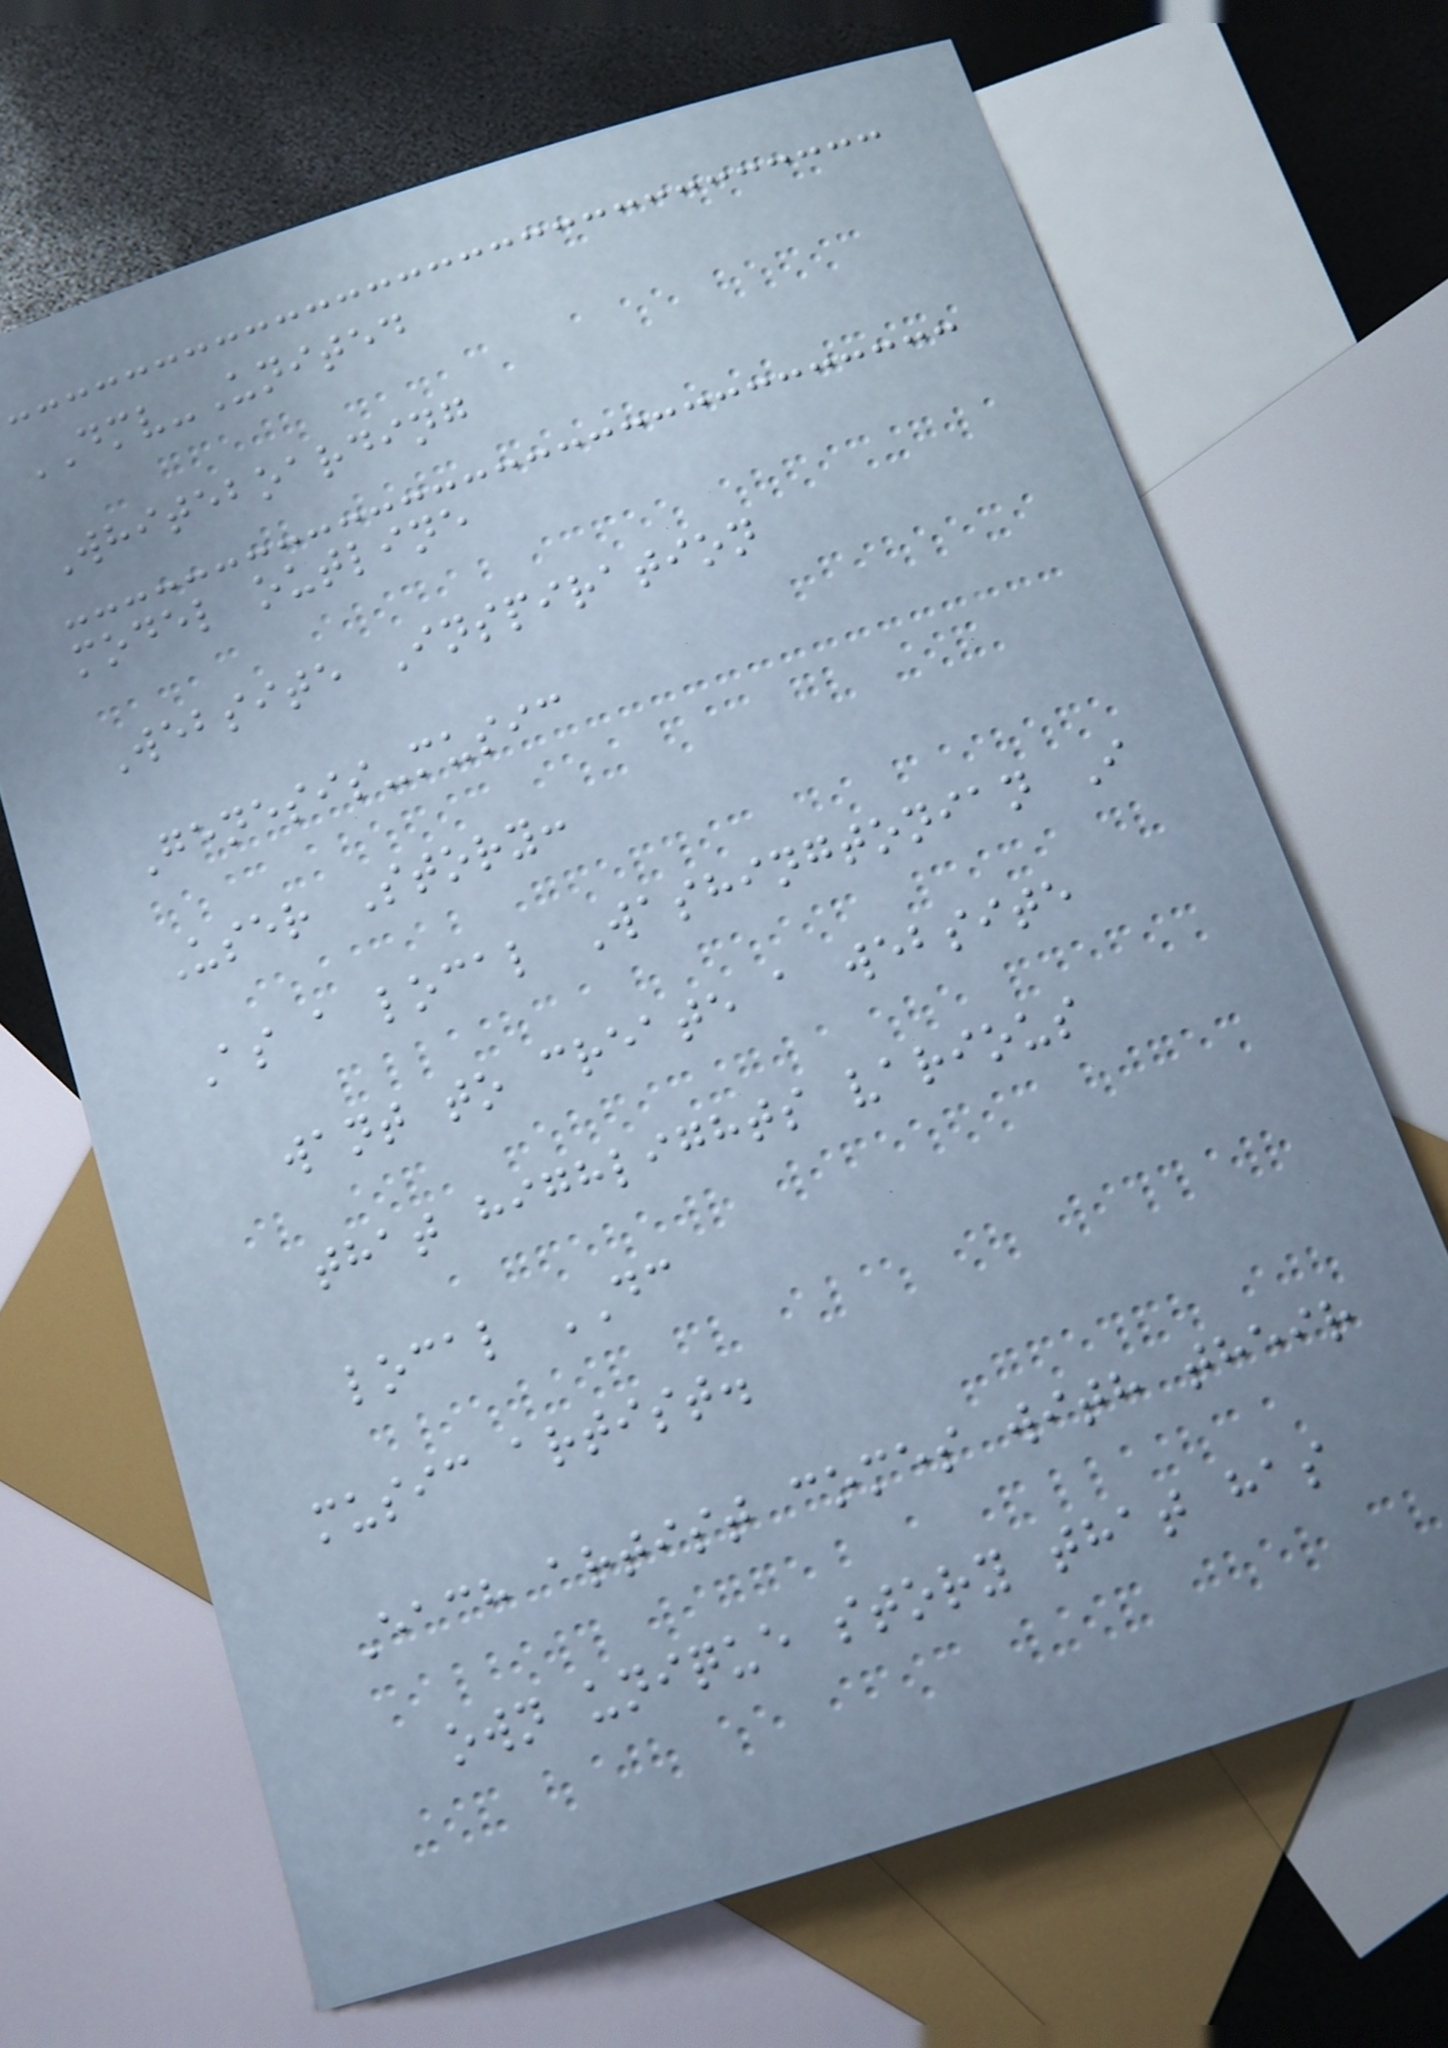DMV-United
Whiteboarding
model outline
Website Inspiration
Genesis-music
User Story:
As a local Washingtonian I
want to create a website
that highlights various
local DC
music artist.
Each artist comes with their
own unique story that has
